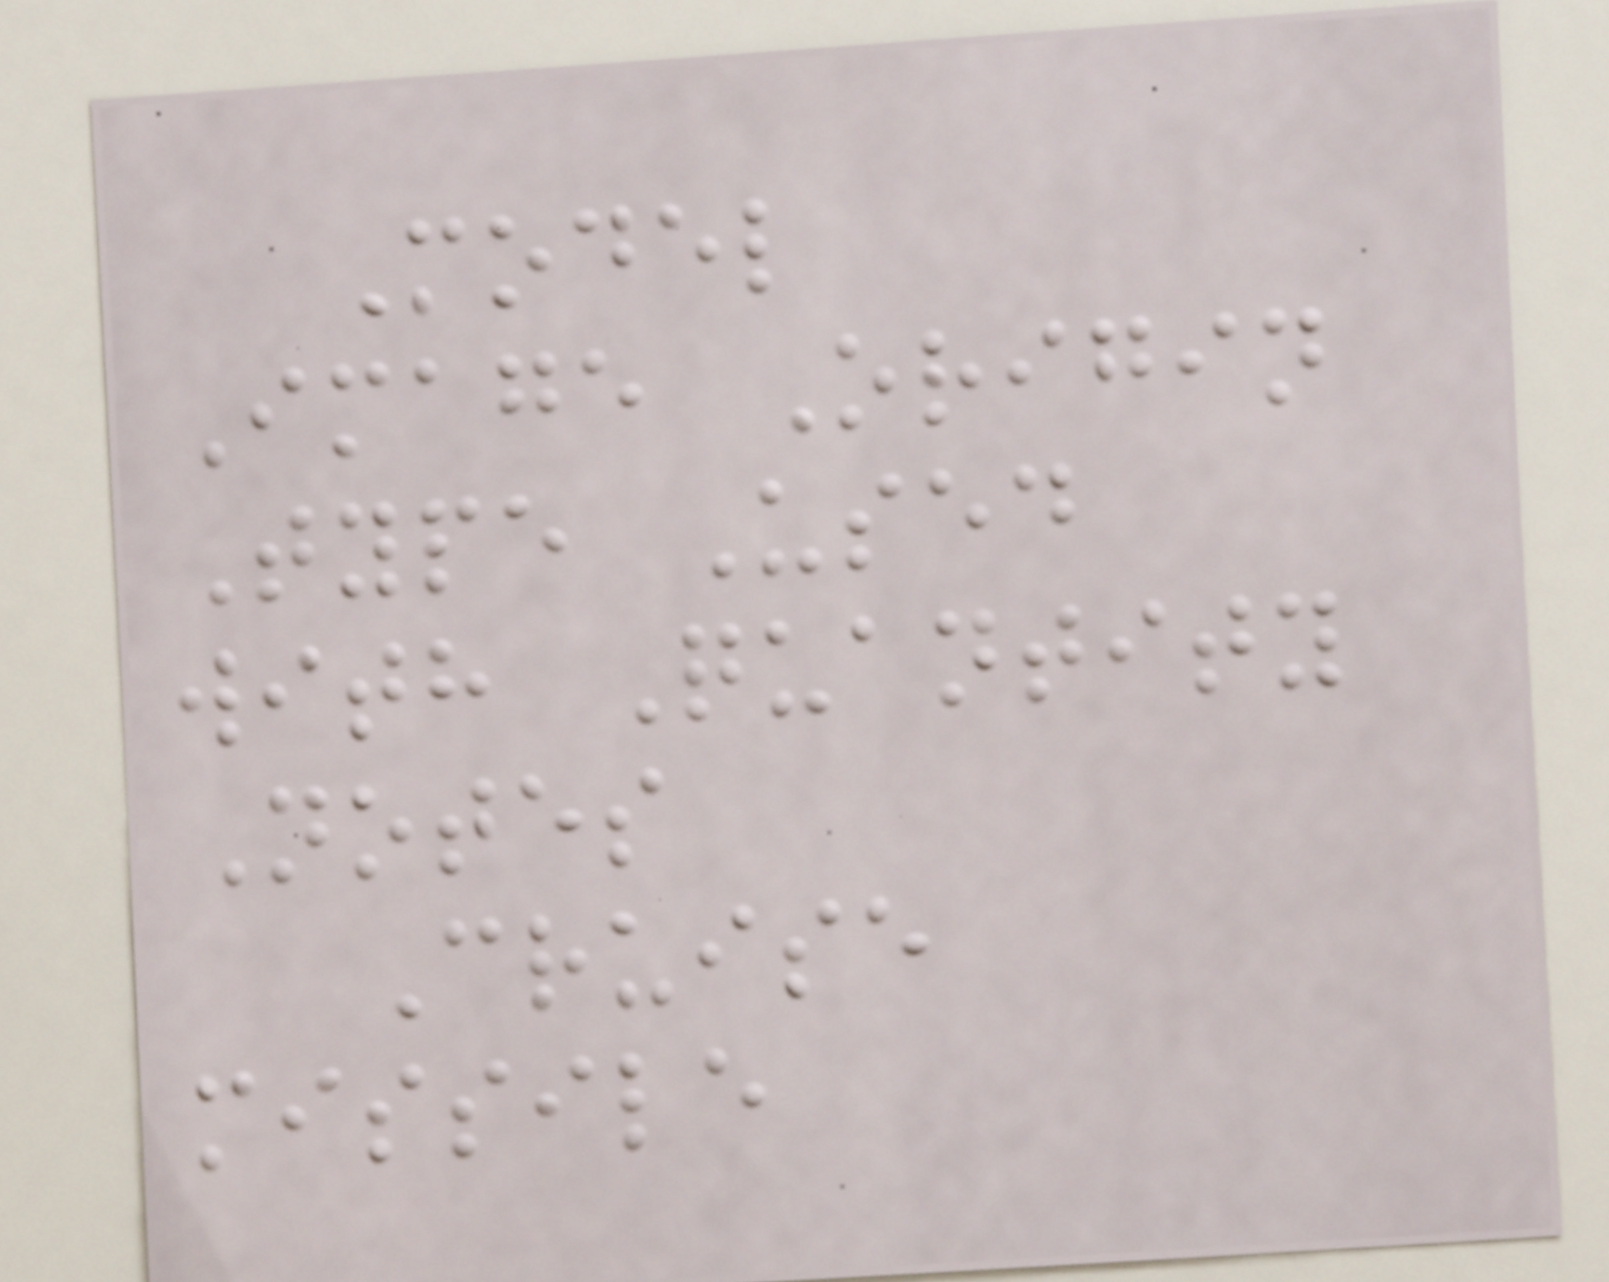Model
Image Origin
Type Used
with Quantity
Notes
Cruise
missile
